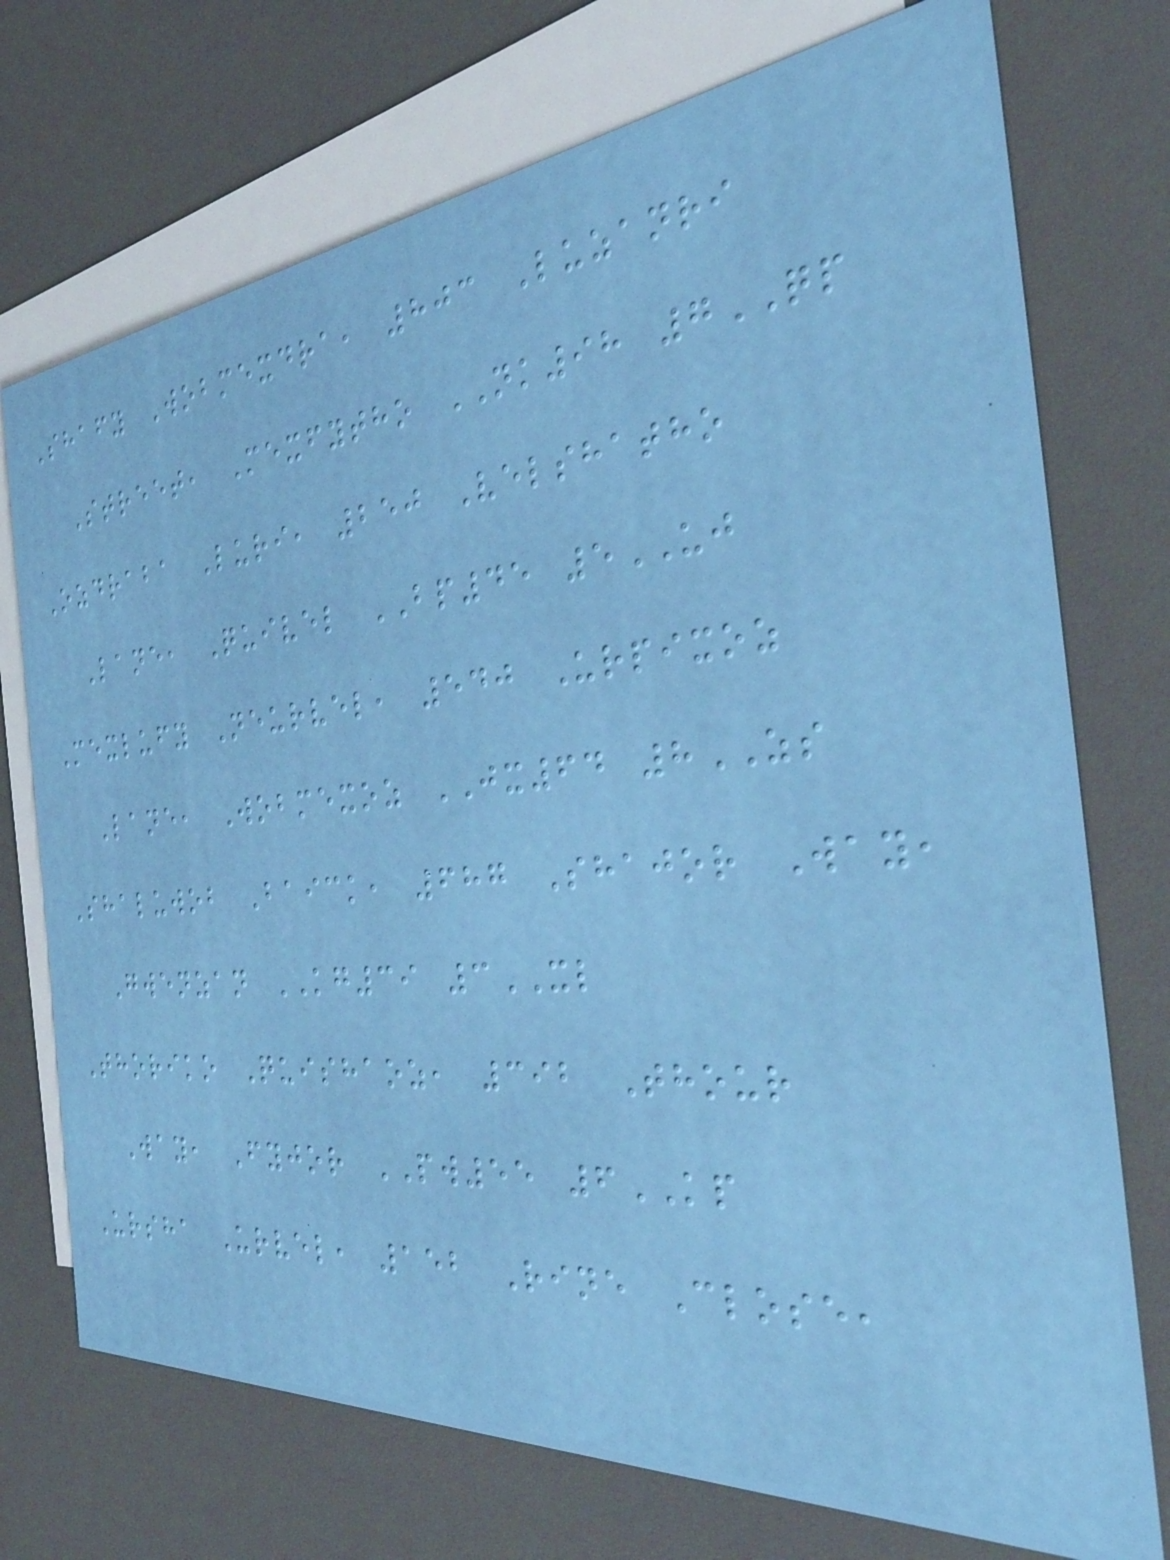Shafy Wobmexdra, 803 Luzanri
Street, Mexfytho NK98 7QP
Ozdraba Luri, 250 Velshatho
Lane, Quivel BP45 5UJ
Mexlufy Neurvel, 540 Urpixoz
Lane, Wobmexoz JX64 8ZS
Shaluwob Baick, 687 Shajor Way,
Gwenzan KG39 3XL
Thoriko Quishaoz, 392 Thour
Way, Fyjor PW55 6KP
Ursha Urvel, 152 Rine Close,
